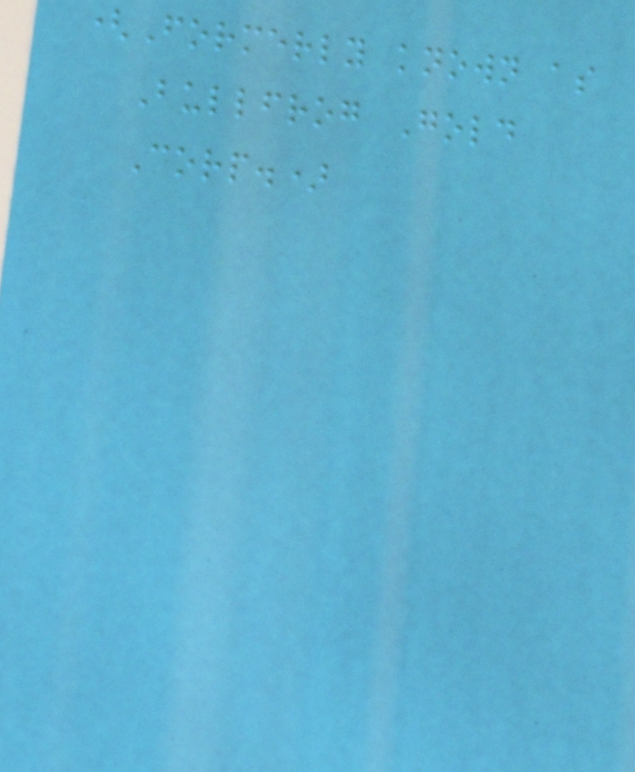(Formerly known as
Bullfrog Gold
Corp.)
